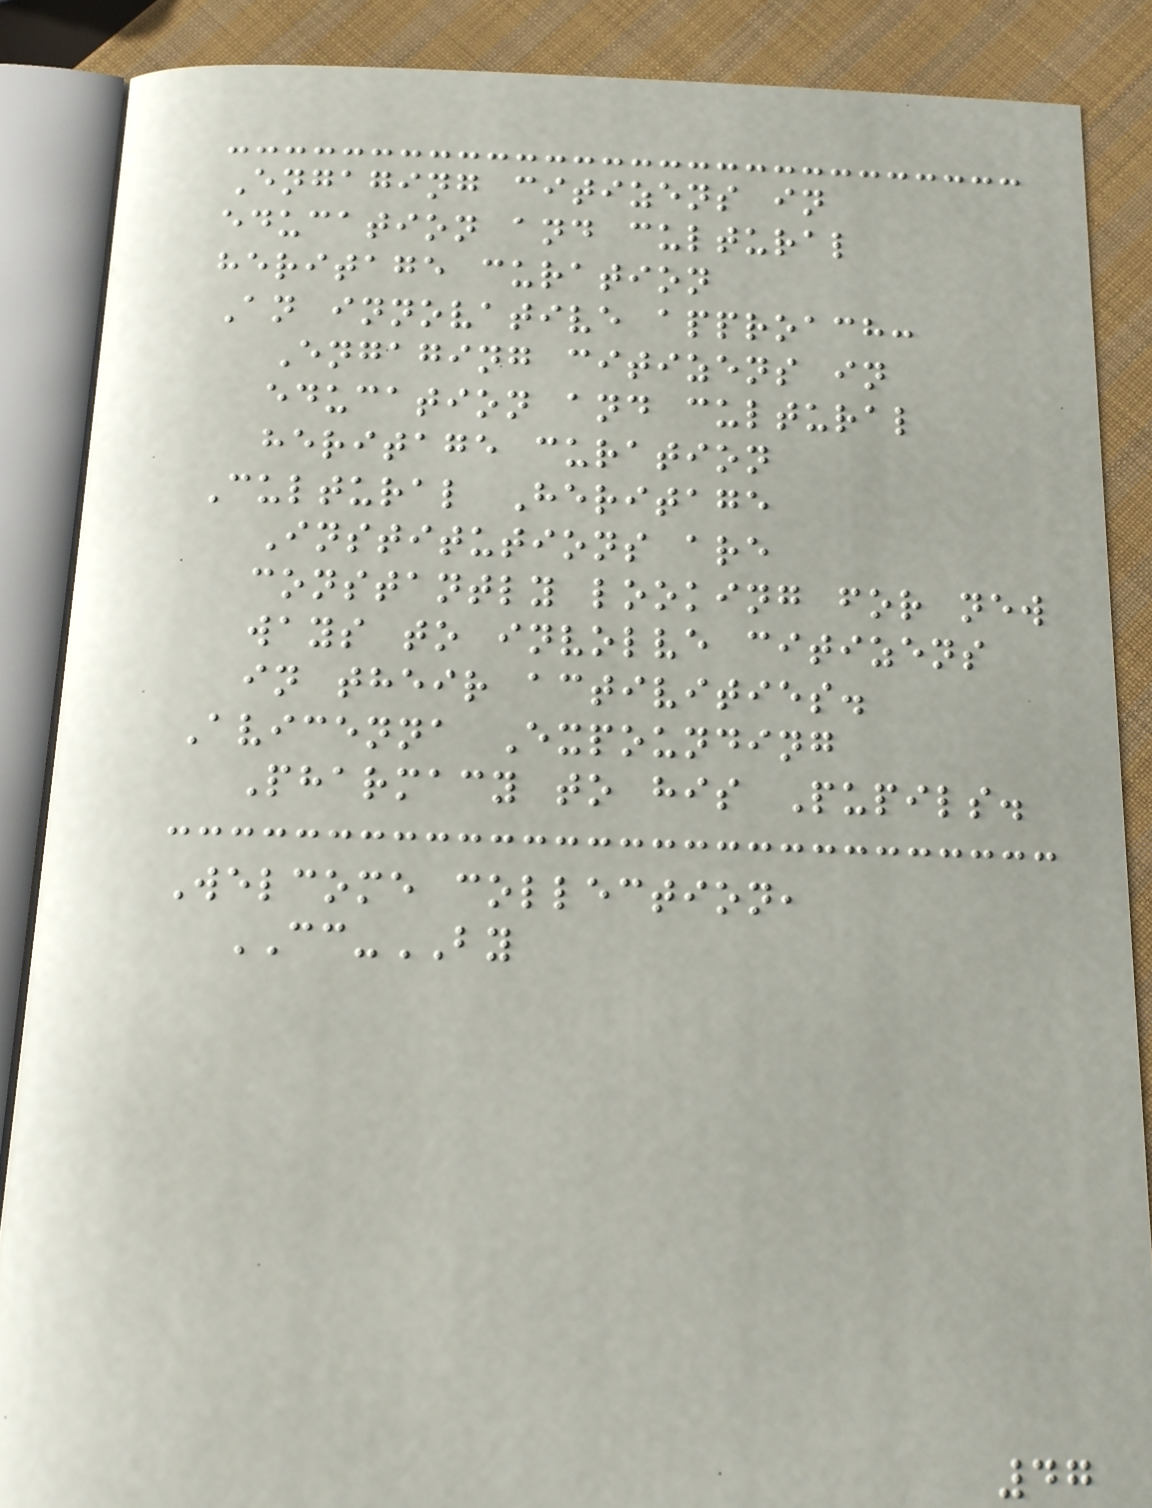Engaging citizens in
education and cultural
heritage curation
An innovative approach:
Engaging citizens in
education and cultural
heritage curation
Cultural Heritage
Institutions are
constantly looking for new
ways to involve citizens
in their activities.
Avicenna Expounding
Pharmacy to his Pupils.
Welcome collection,
CC-BY
47
